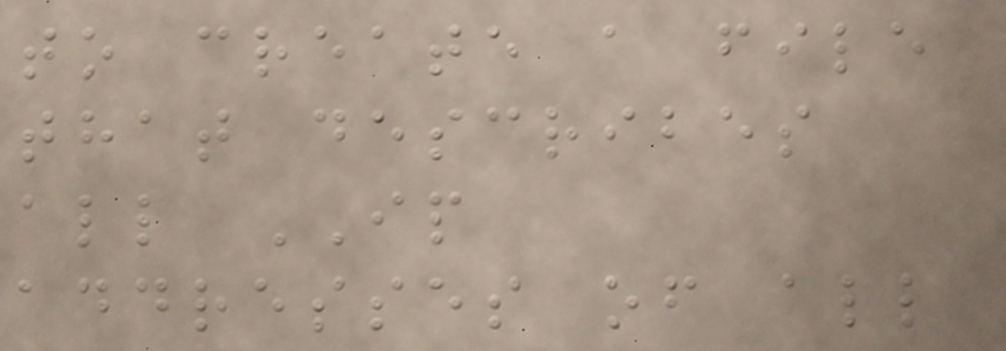to create a file
that describes
all IP
addresses of all
